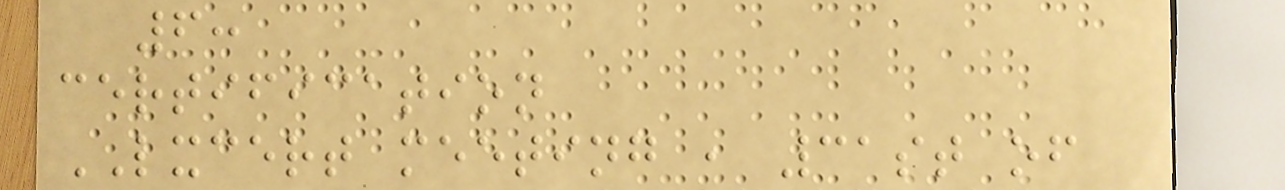6:
certification
LXCERT meeting , 31st of
